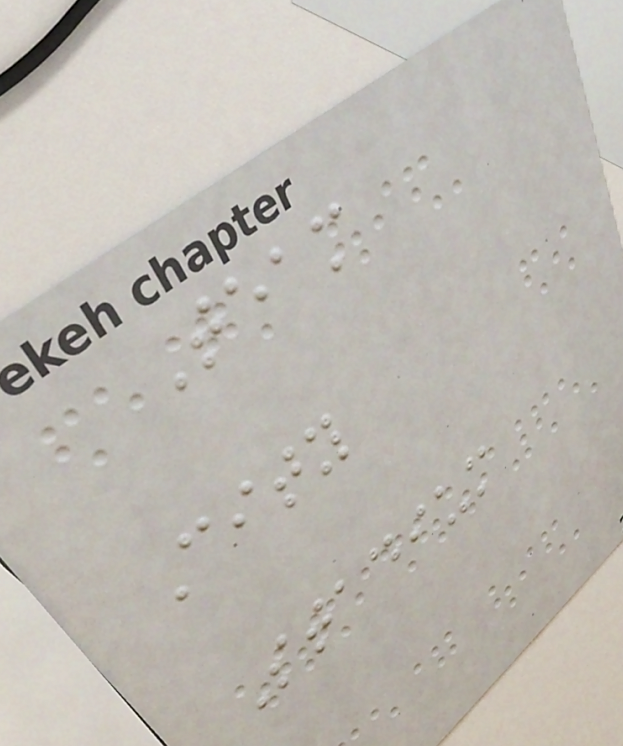Team
City
Stadium
